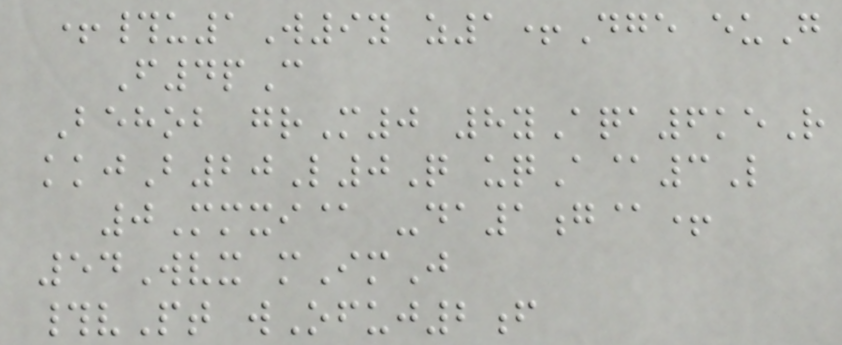+#u1W9y z1+Dge euG
F4pC
Behob grM0 8yAqa6keR
kkjB20L0Q uqA@3L
0Mmxi@ -da1g@+
54Wvx mImJ
#vPt wOfuj2f
